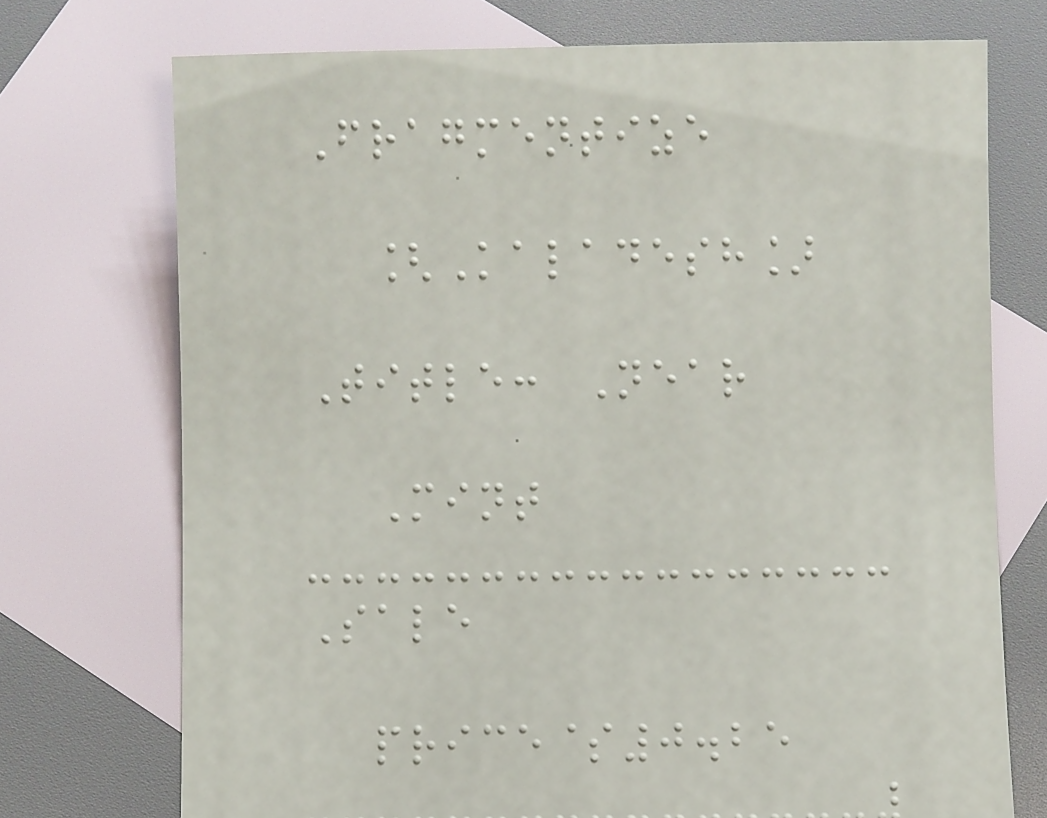Fragmentize
[Kaladesh]
Title: Near
Mint
Sale
price$0.25
